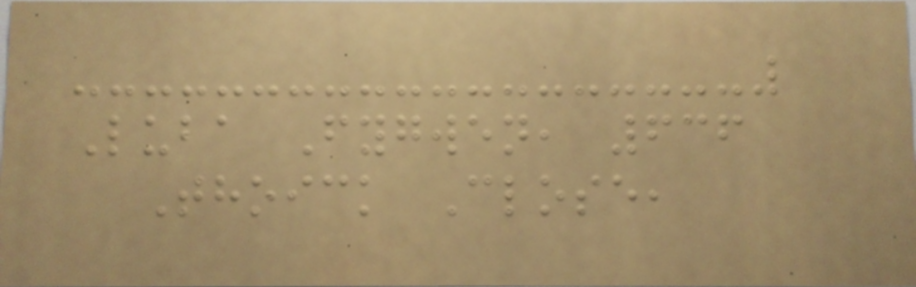Luba Fygwen, 636
Thoick Close,
